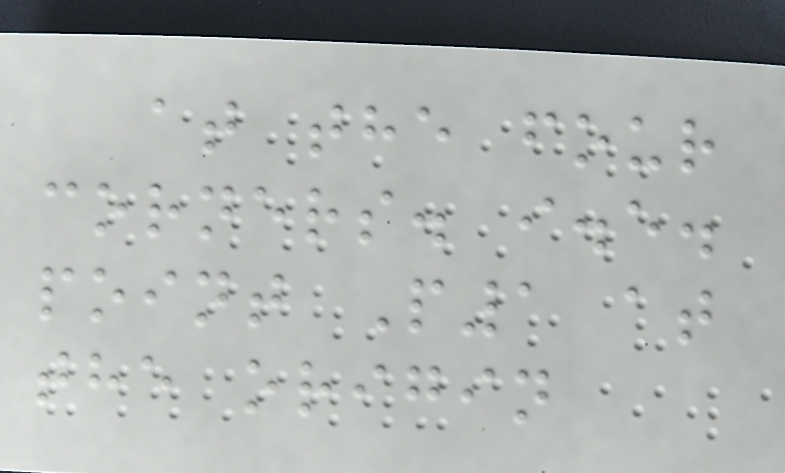at the four
corners. i.e.
point P1 at
the origin
